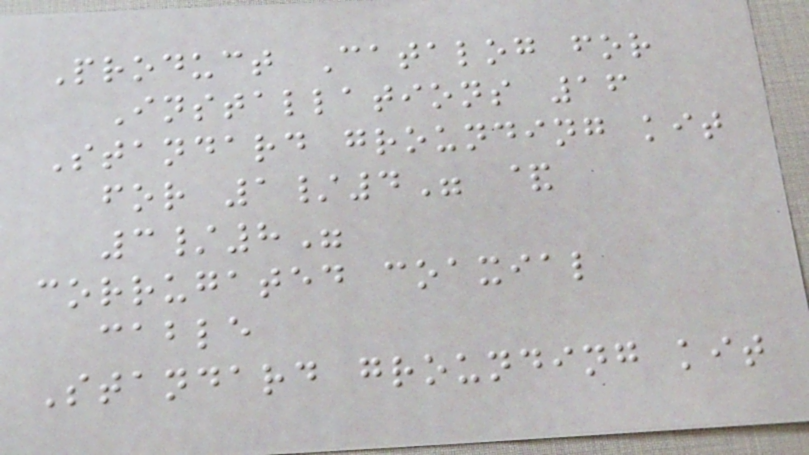Product Catalog for
Installations 16
Standard grounding kit
for 1/4" &
3/8"
corrugated coaxial
cable
Standard grounding kit
